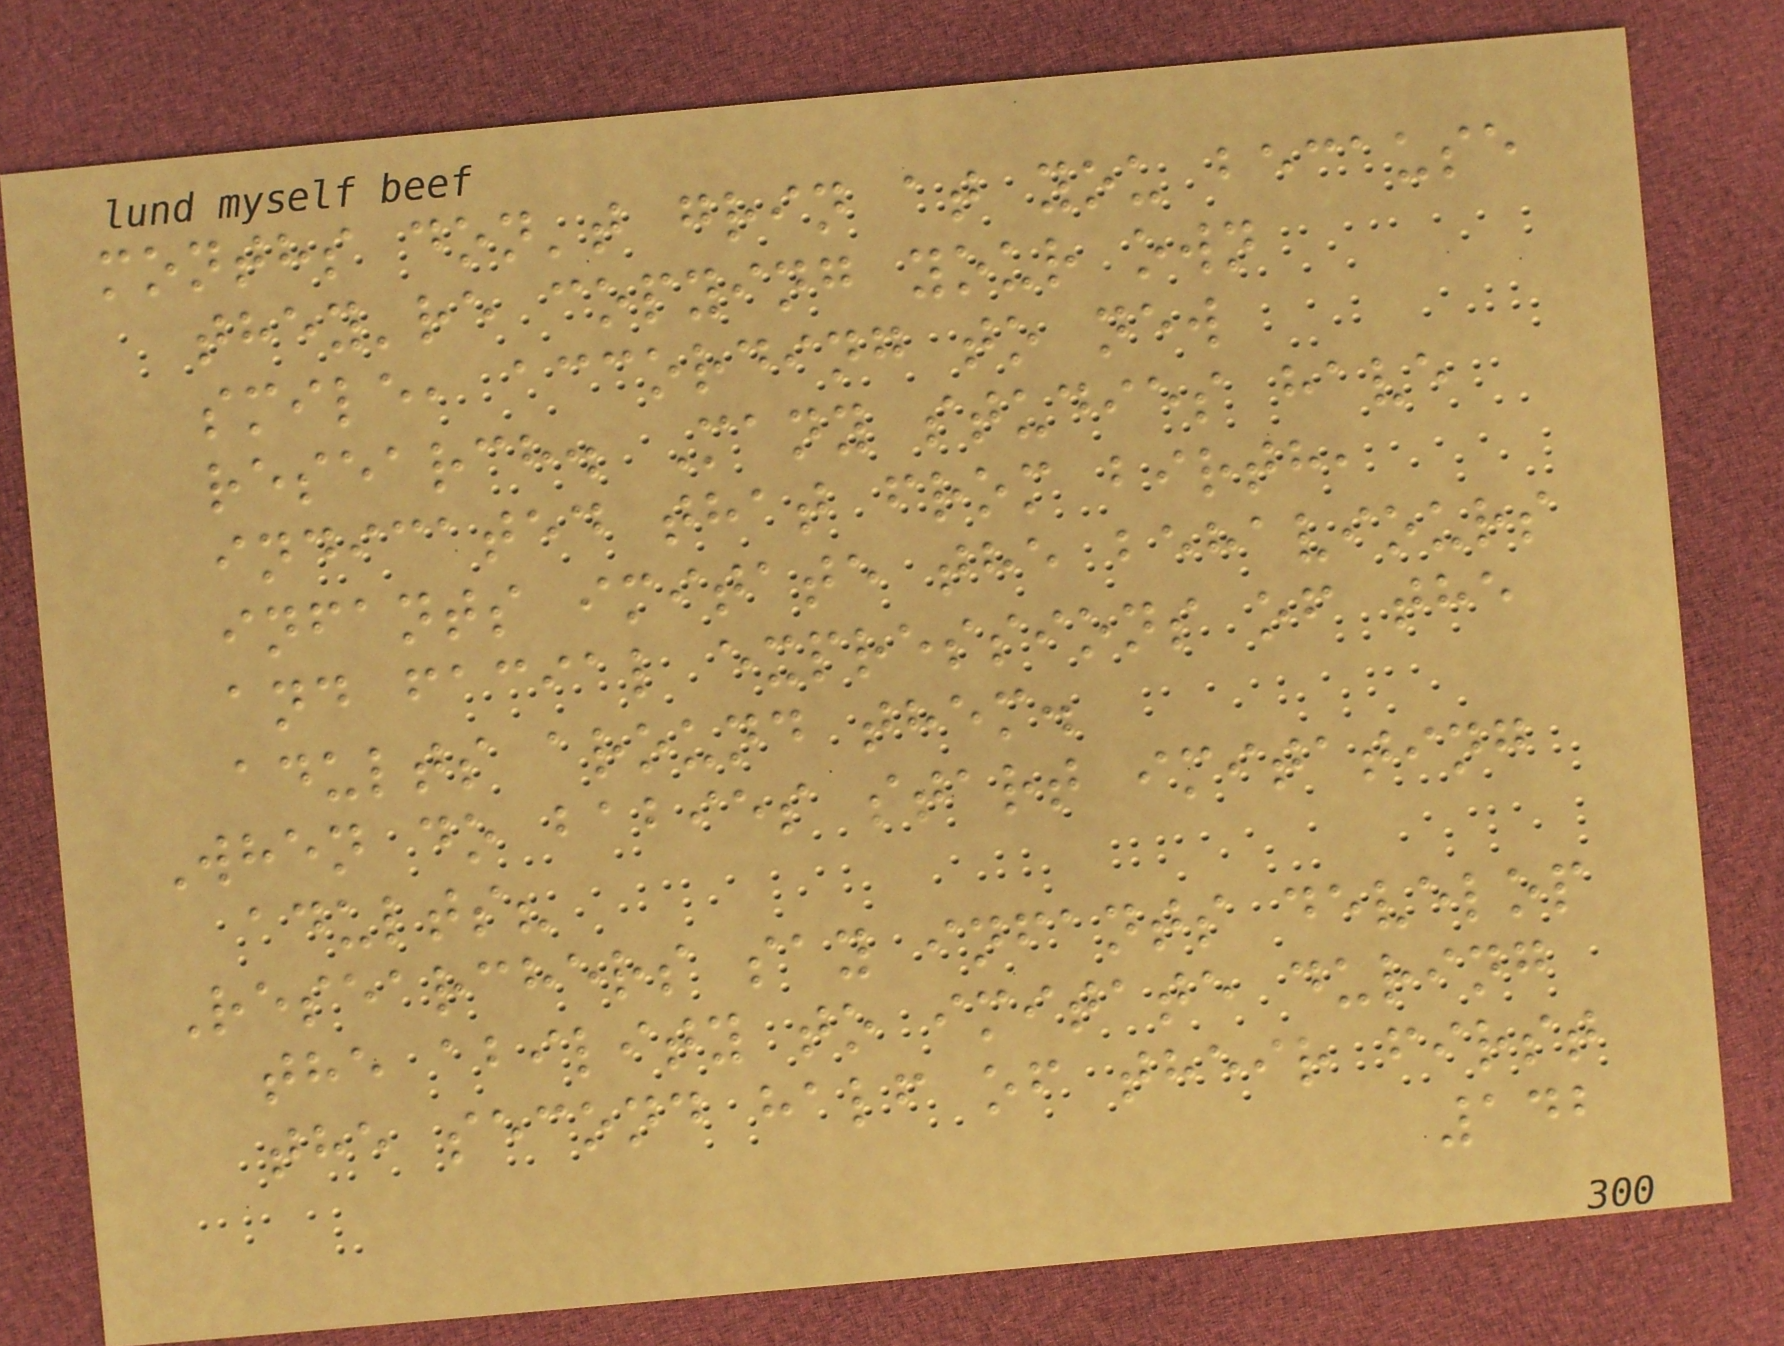months don't grin at you because
they're copying your own
smile, according to new
research. Many studies have
indicated that from birth,
infants imitate the behaviours
and facial expressions of the
adults around them.
When do babies start imitating
adults?
Researchers say infants develop
the ability to imitate during
the second half of their first
142
